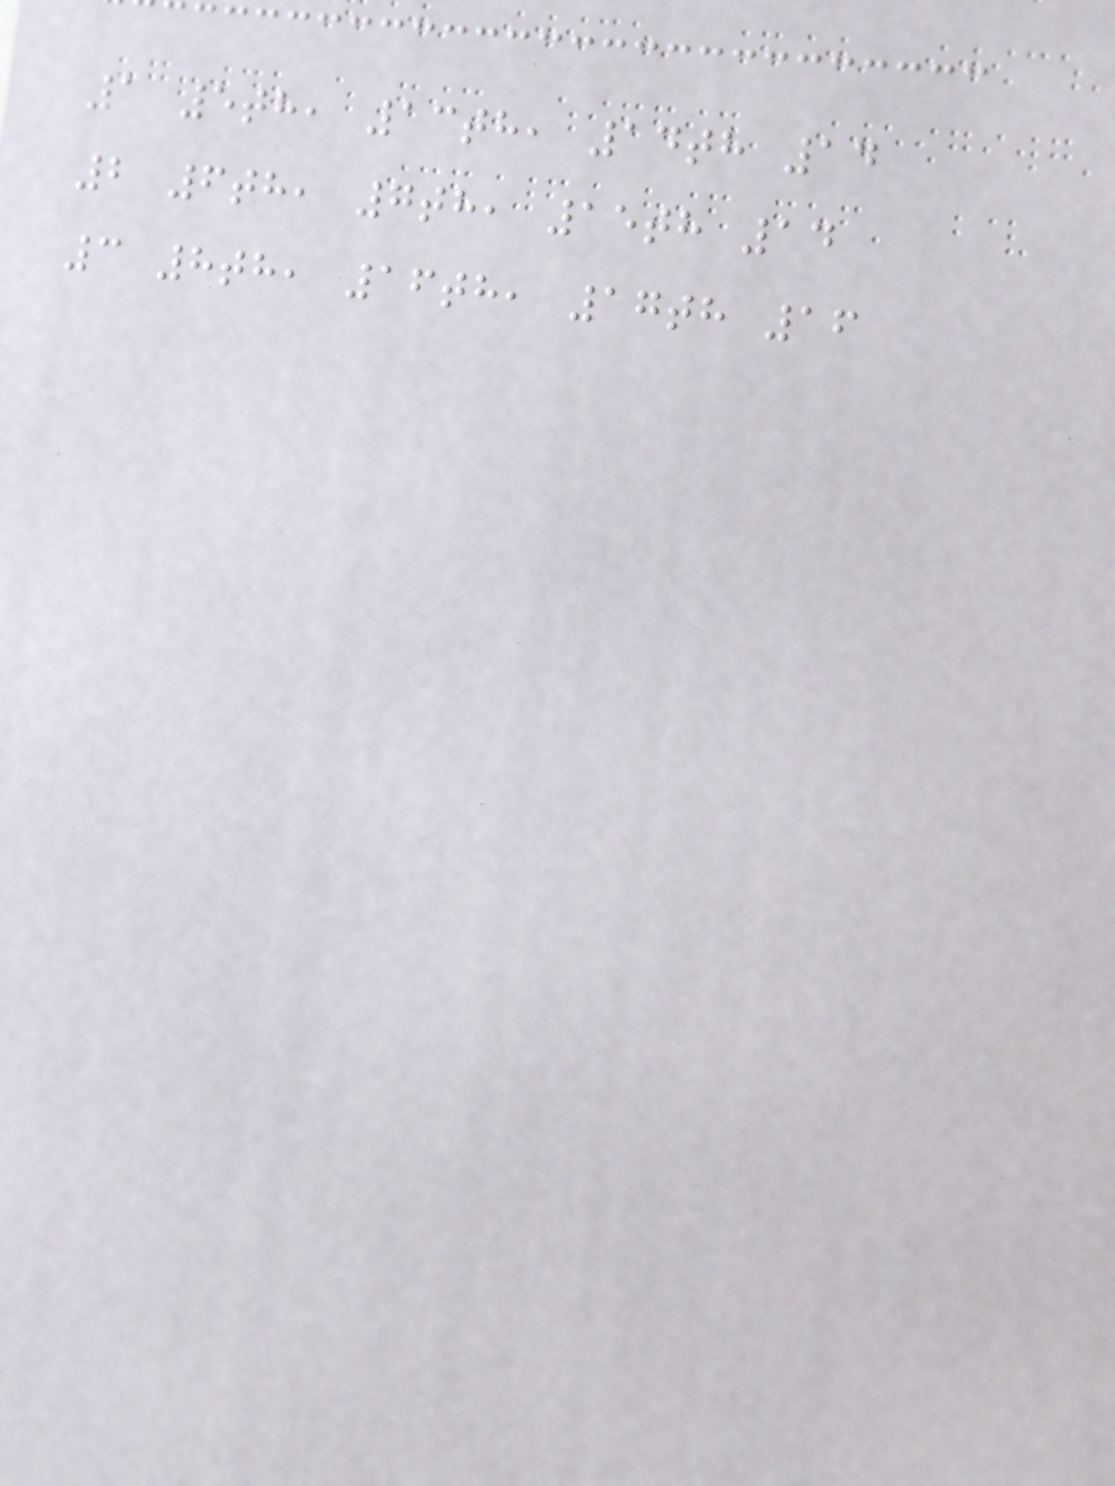1 5th, 13th, 14th 14
2 6th, 7th, 15th 14
3 8th, 16th, 17th 16
